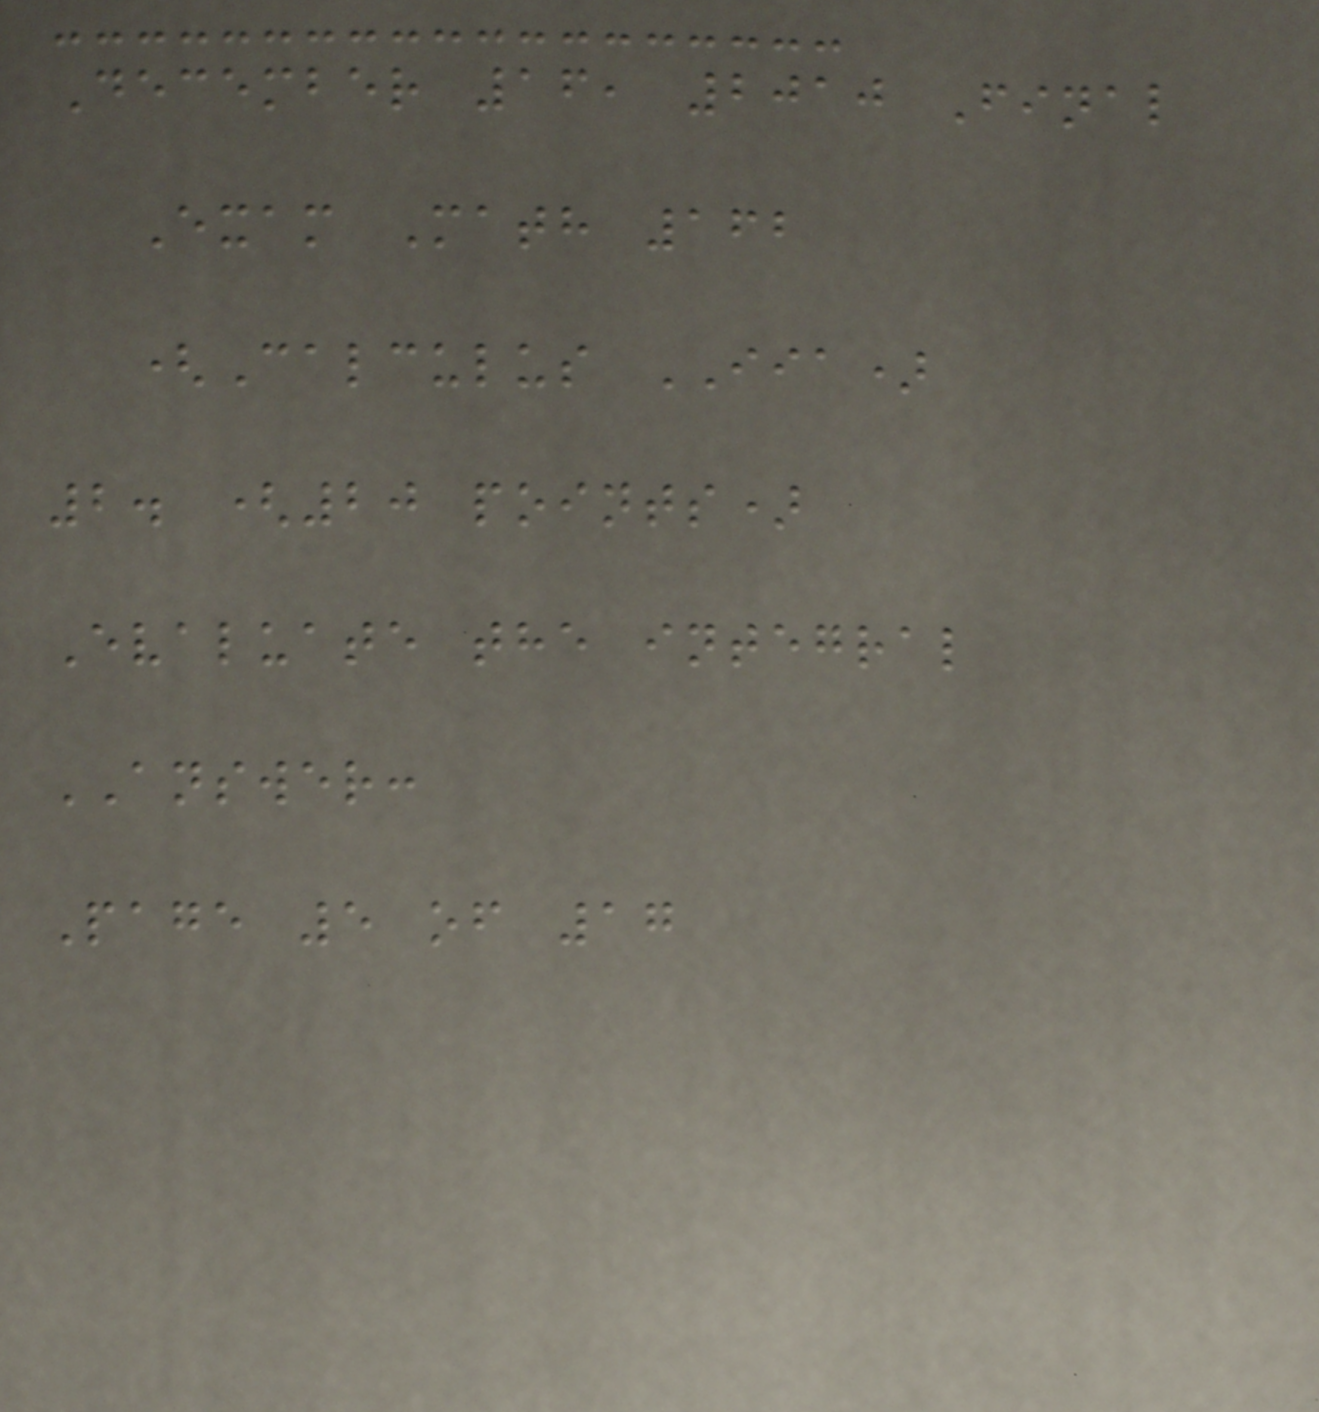December 16, 2010 Final
Exam Math 162
(Calculus IIA)
2. (20 points)
Evaluate the integral
ANSWER:
Page 5 of 17
